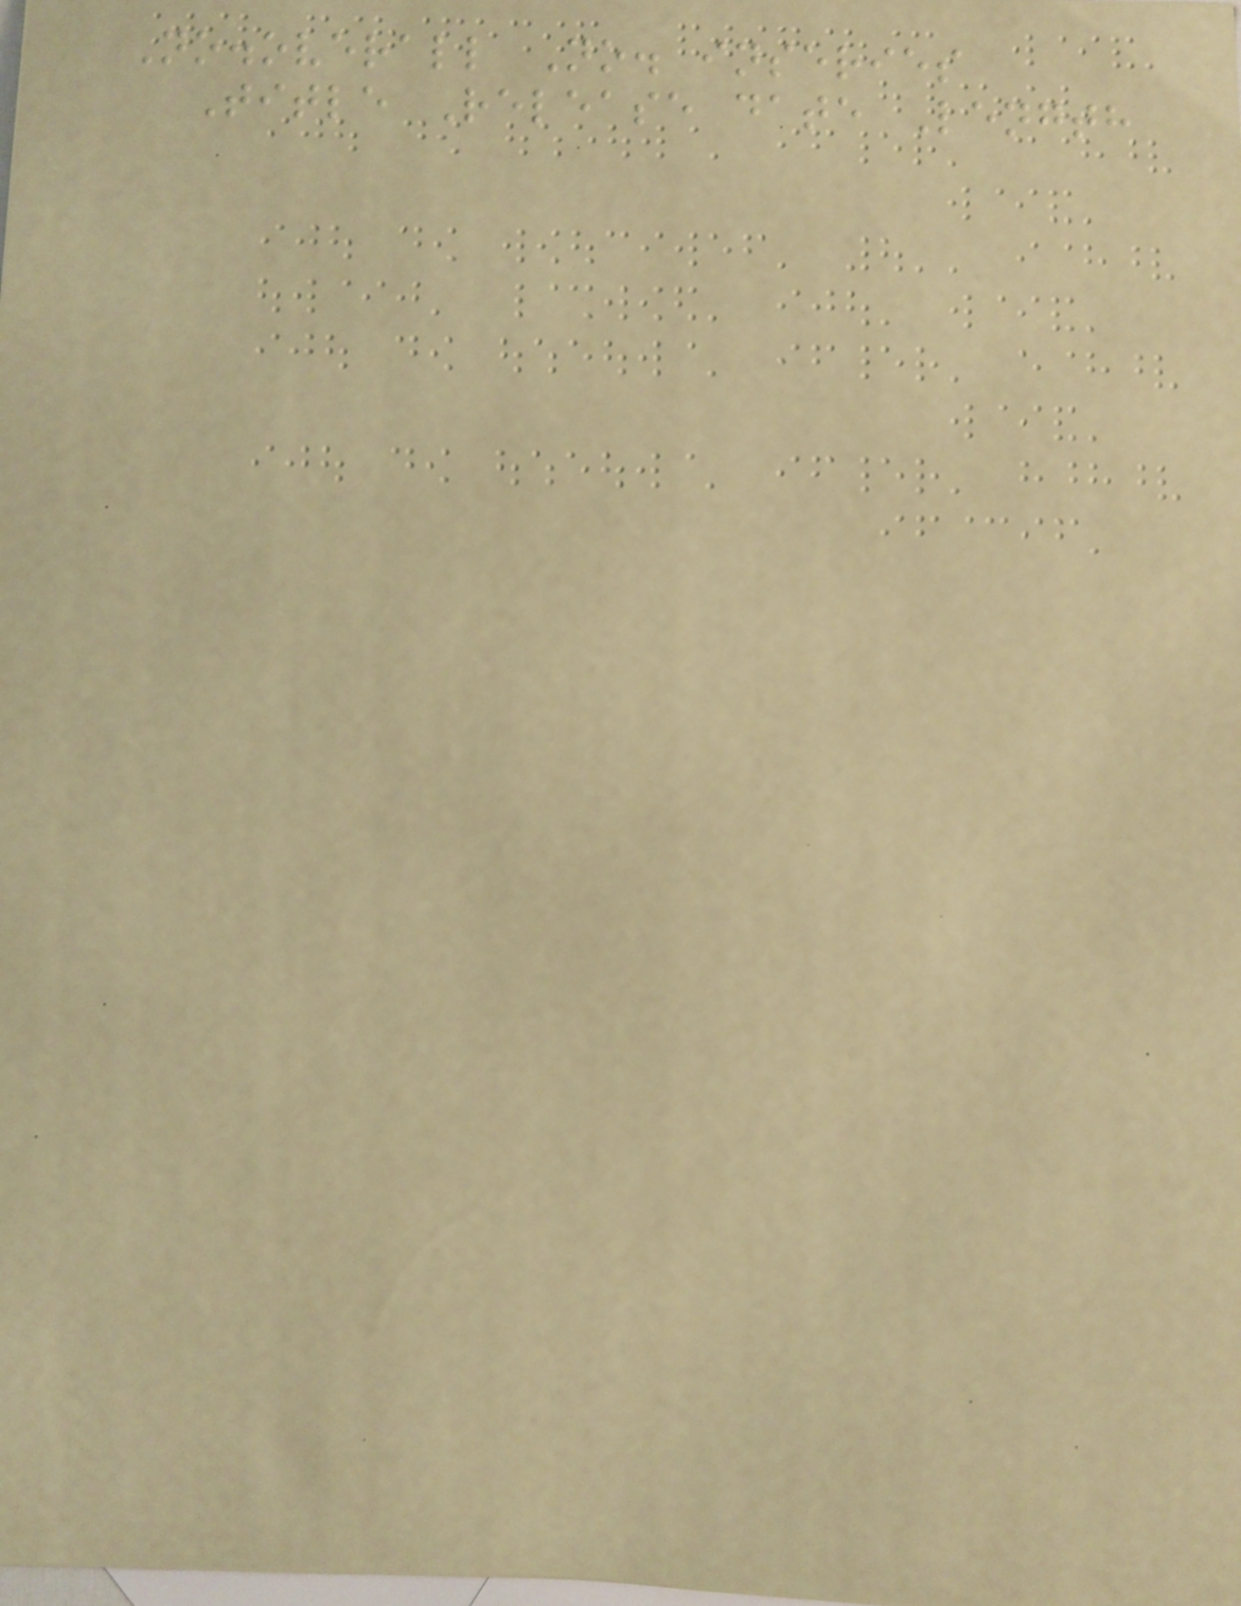No.overall No. inseries
Title Release date Length
